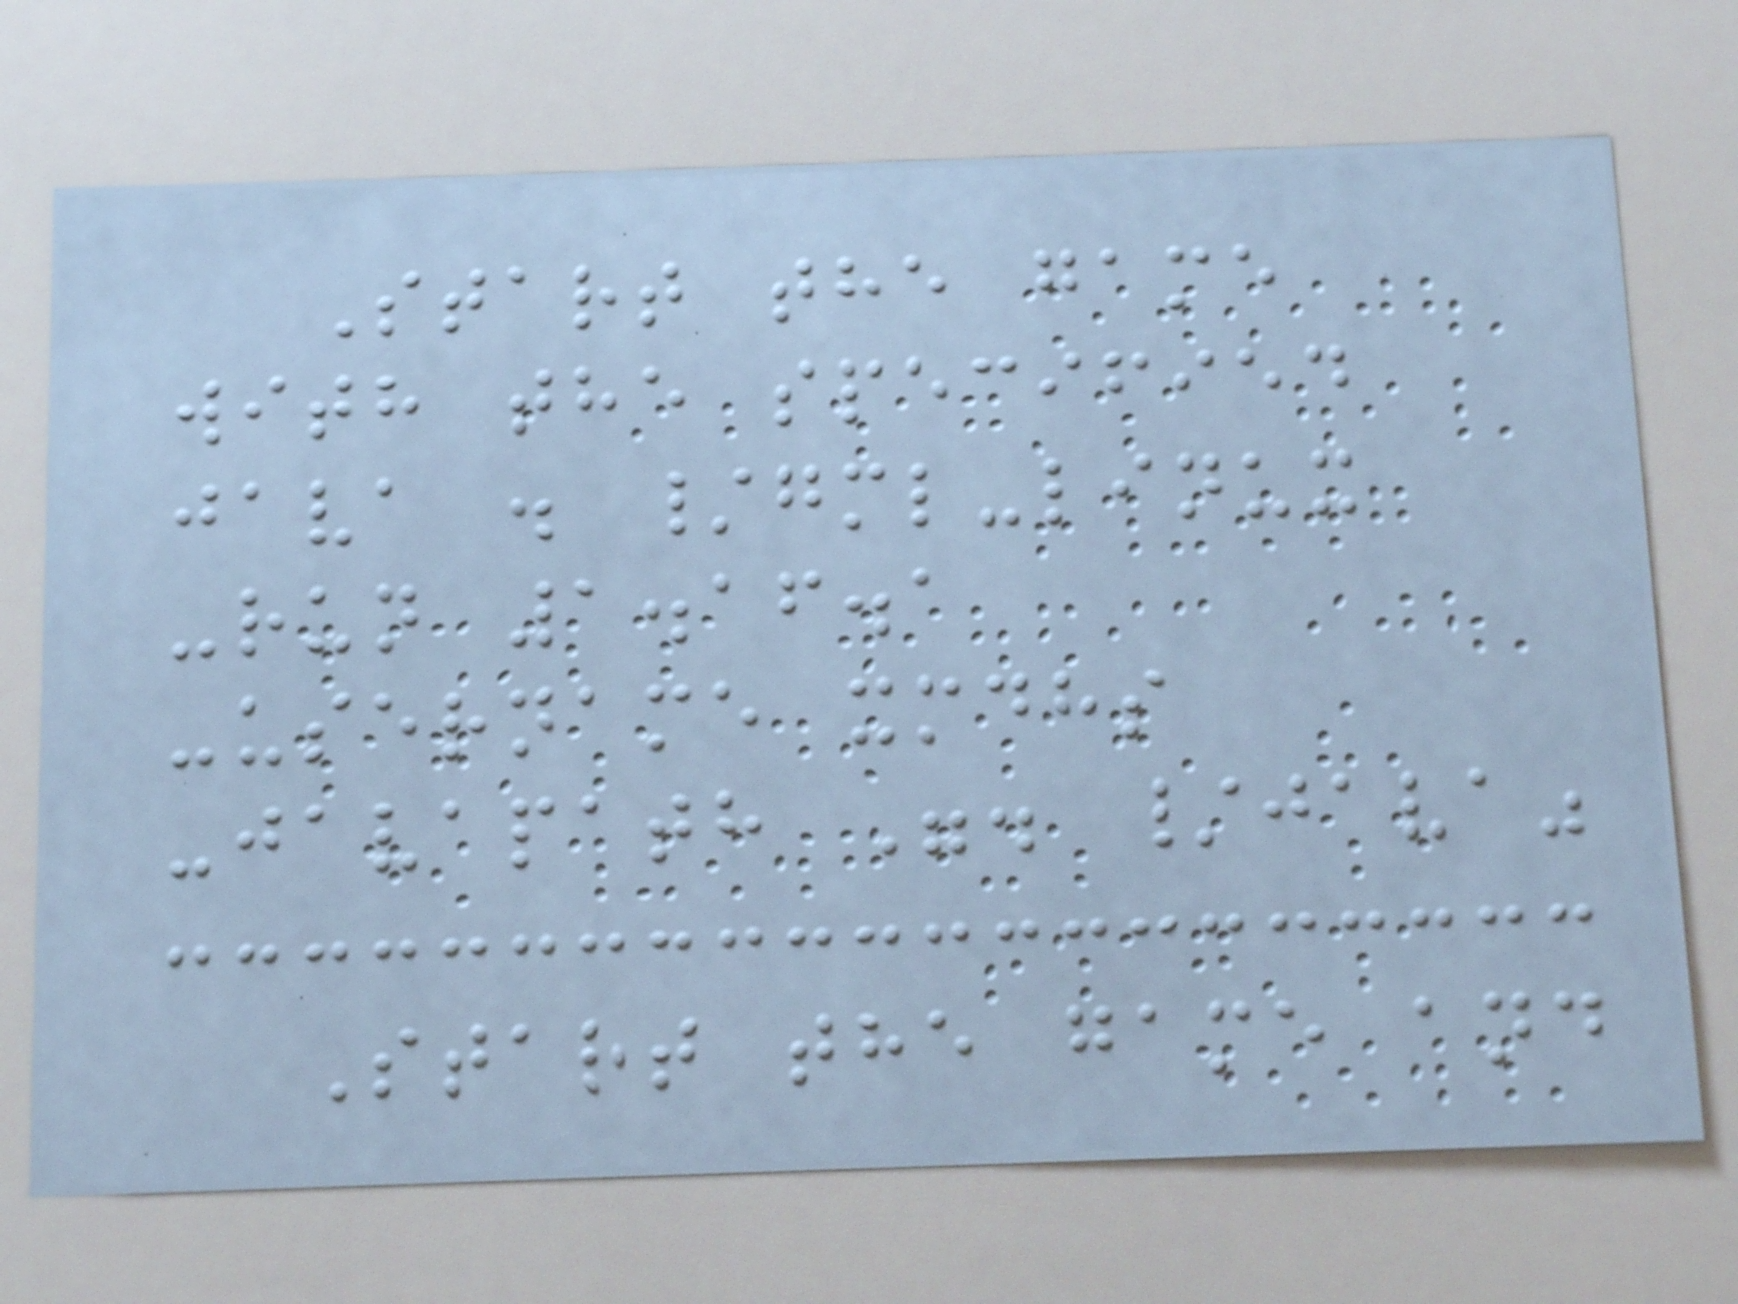Start the game
with the specified
java . /gml-linux
-run 1.16.1
-username xmdhs
-javapath ". /java"
Start the game and
